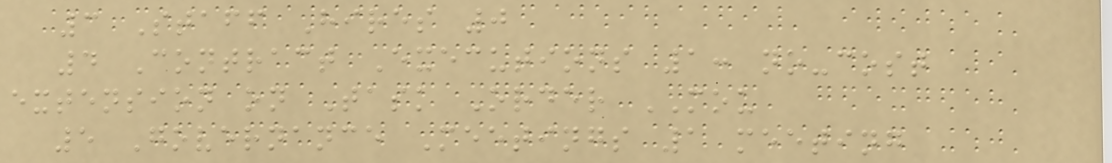3 Staff Hires 0
4 Contract Executions 1: no-cost
extension on Task Order MOU
5 Governance Meetings 1 meeting
